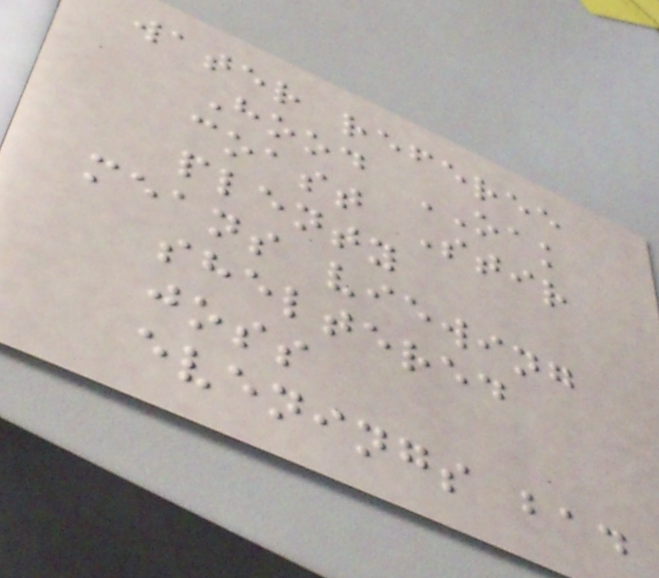water referee
Hood OAK
coast Stir
plenty
means viewing
sheltered
joss
evenings bad
